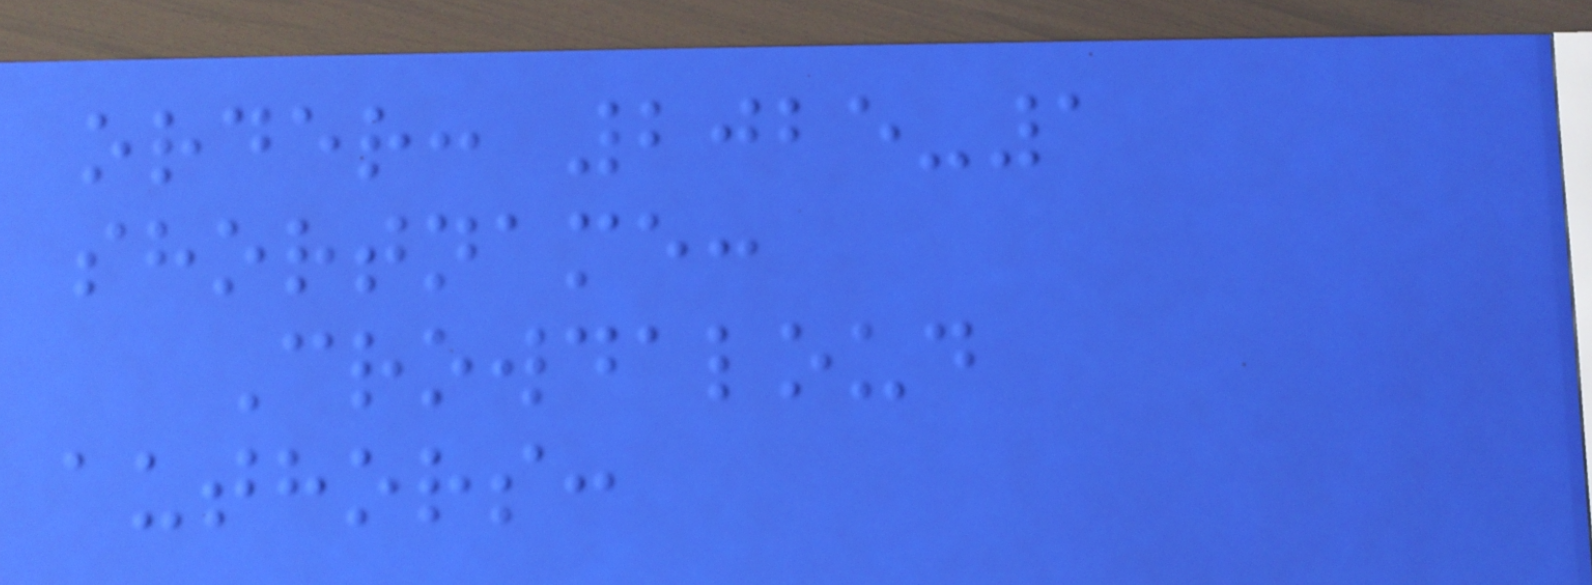order: 2025-1
shortname:
Crowdaloud
authors:
